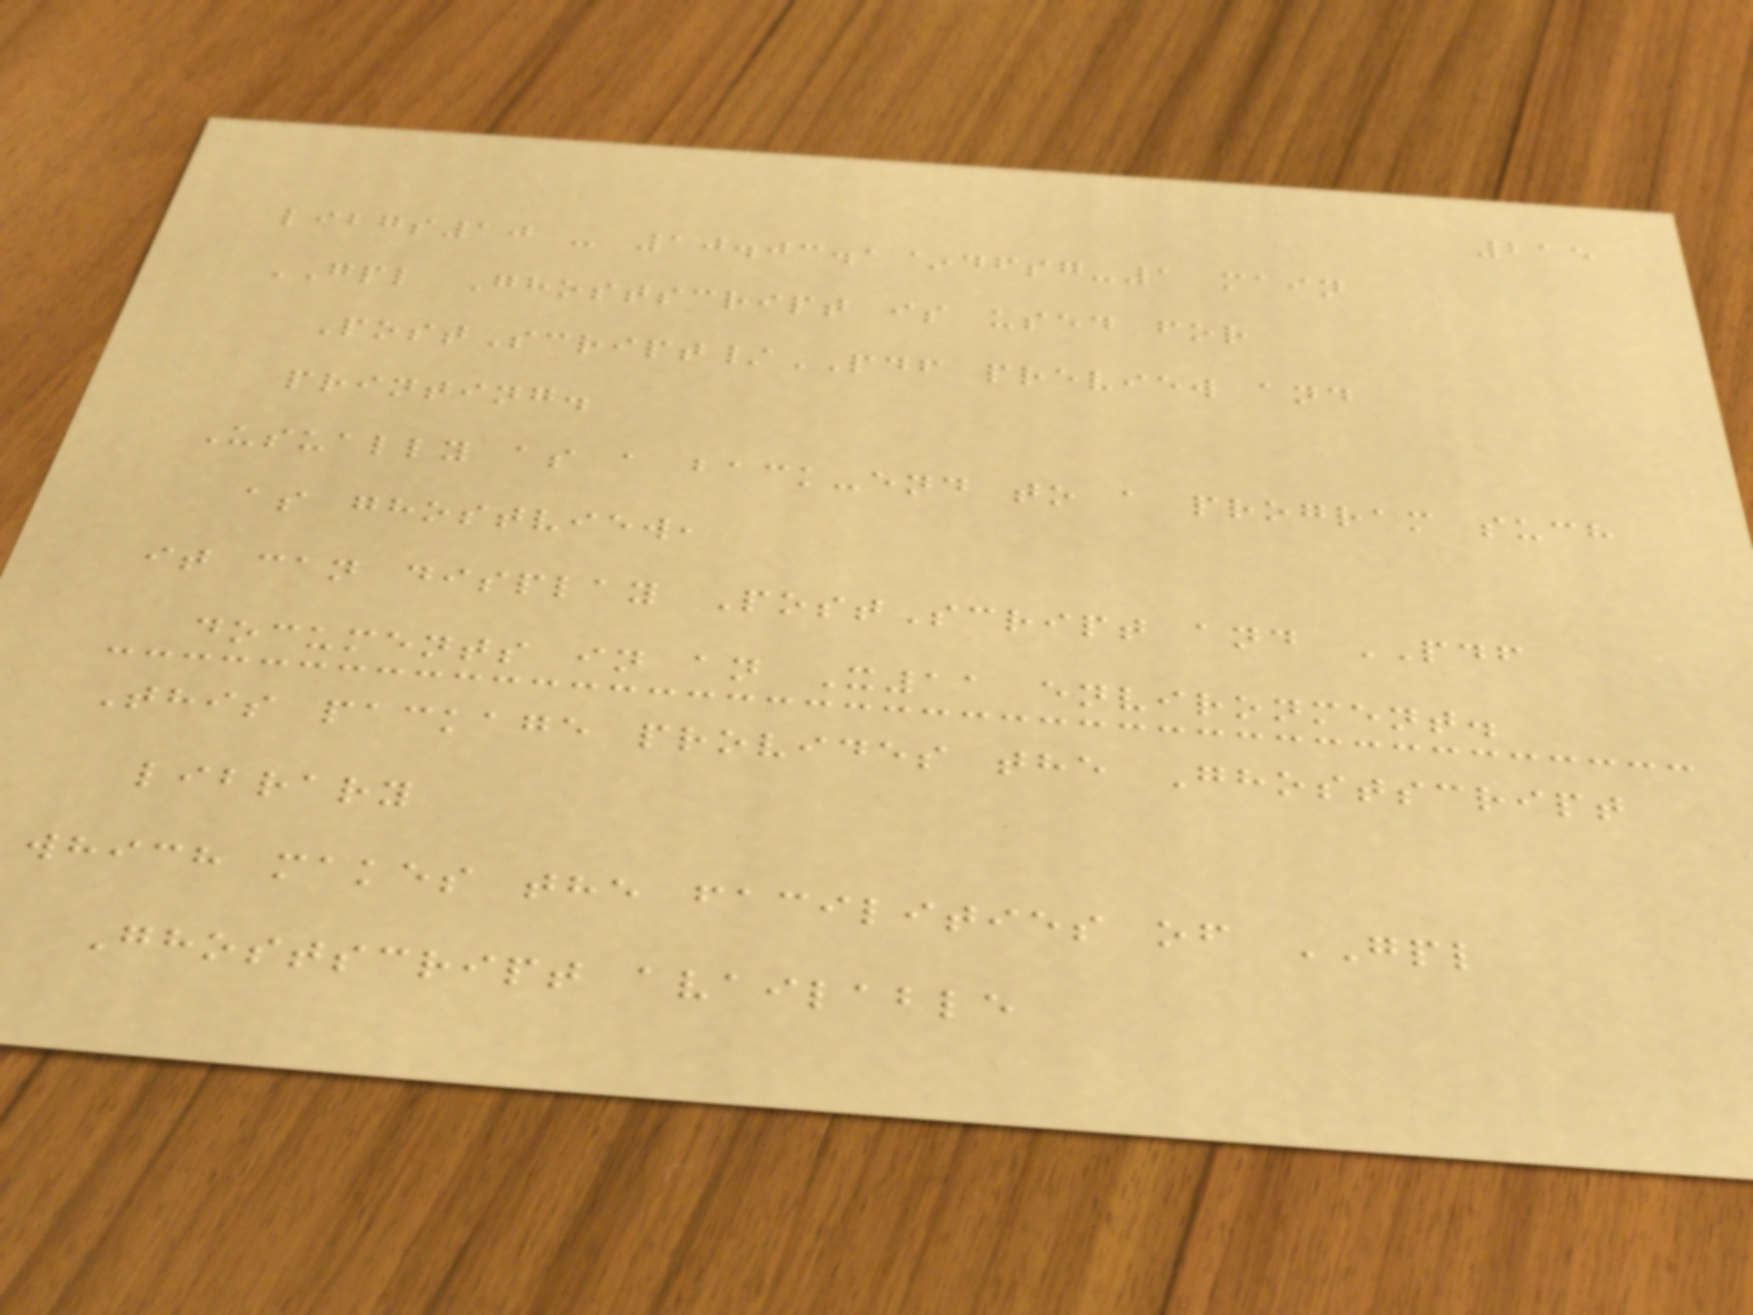215
libgs10 - 10.03.1~dfsg-1 main
GPL Ghostscript is used for
PostScript/PDF preview and
printing.
Usually as a back-end to a program such
as ghostview,
it can display PostScript and PDF
documents in an X11 environment.
This package provides the Ghostscript
library
which makes the facilities of GPL
Ghostscript available
